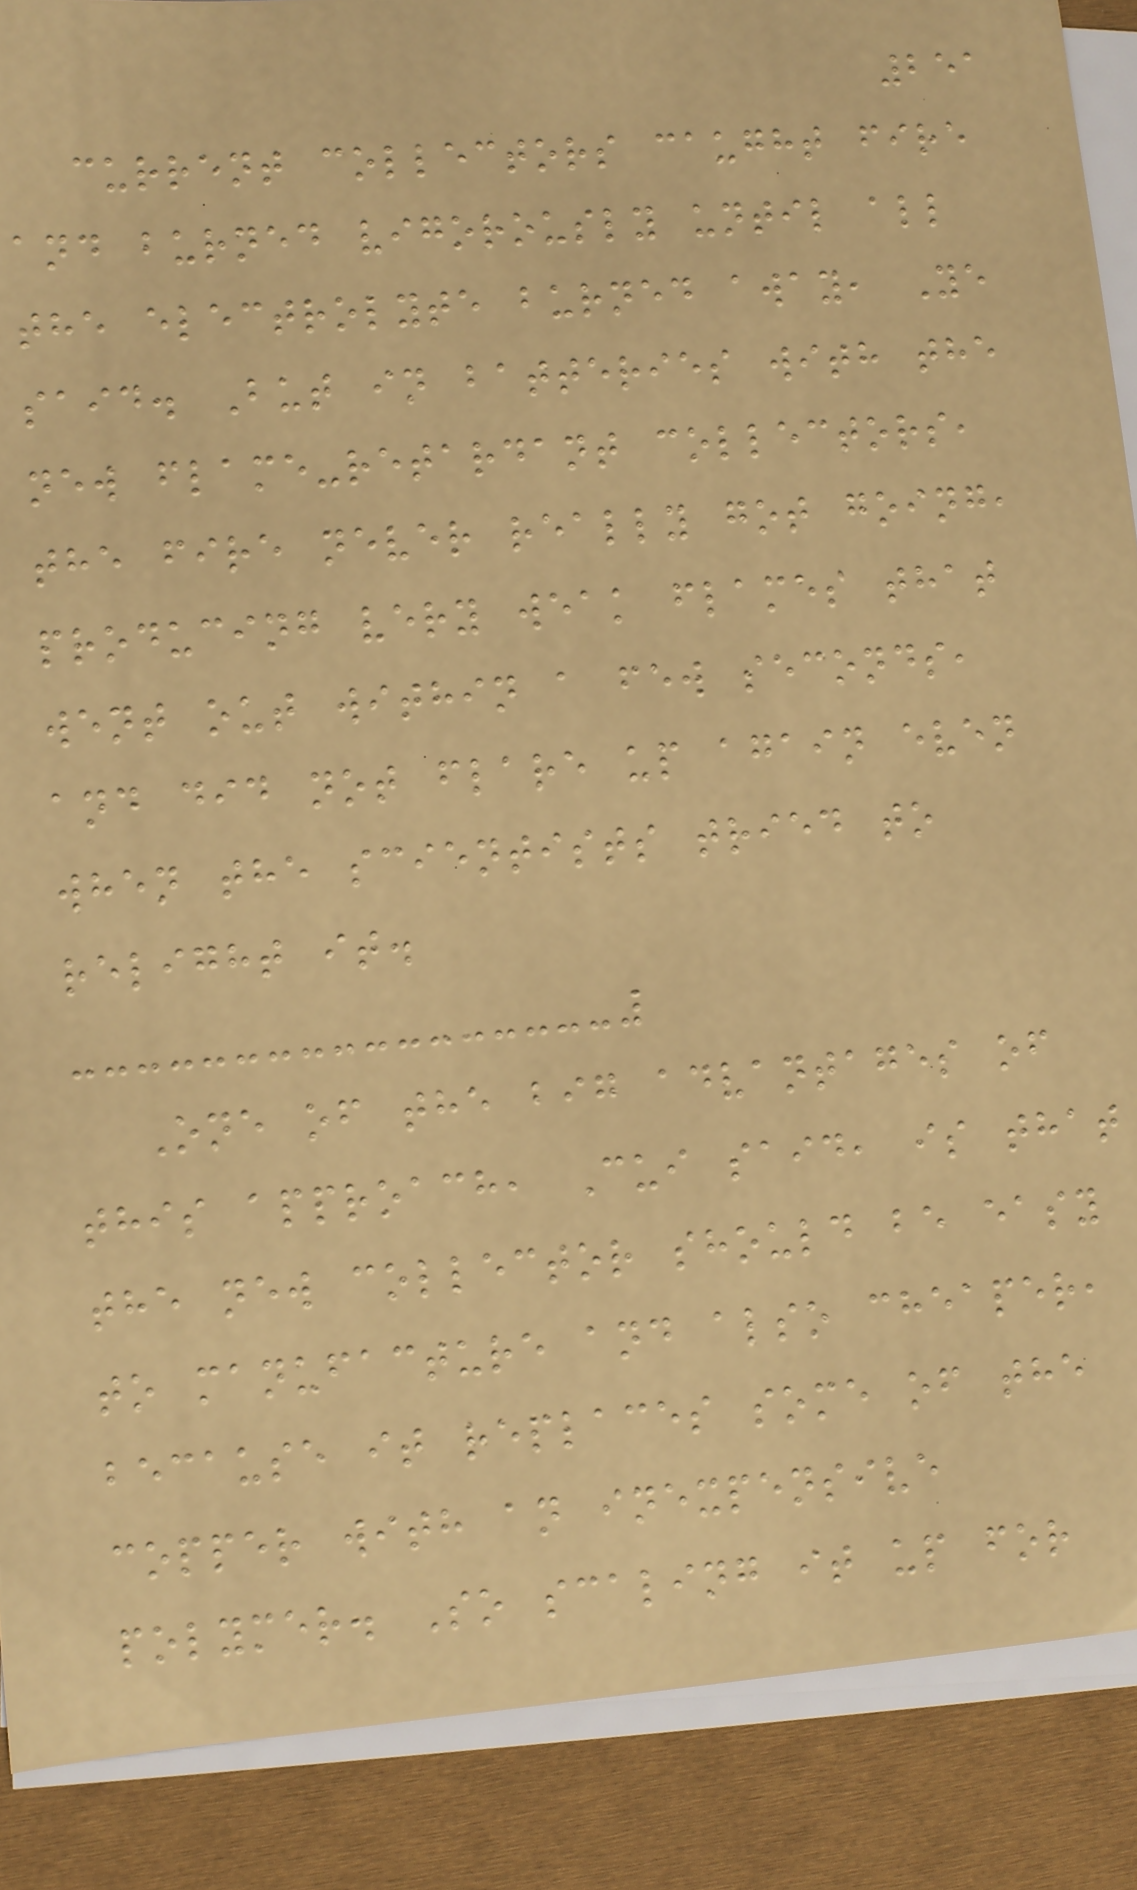251
current collectors caught fire
and burned vigorously until all
the electrolyte burned away, Ye
said. But in batteries with the
new flame-retardant collectors,
the fire never really got going,
producing very weak flames that
went out within a few seconds,
and did not flare up again even
when the scientists tried to
relight it.
One of the big advantages of
this approach, Cui said, is that
the new collector should be easy
to manufacture and also cheaper,
because it replaces some of the
copper with an inexpensive
polymer. So scaling it up for
